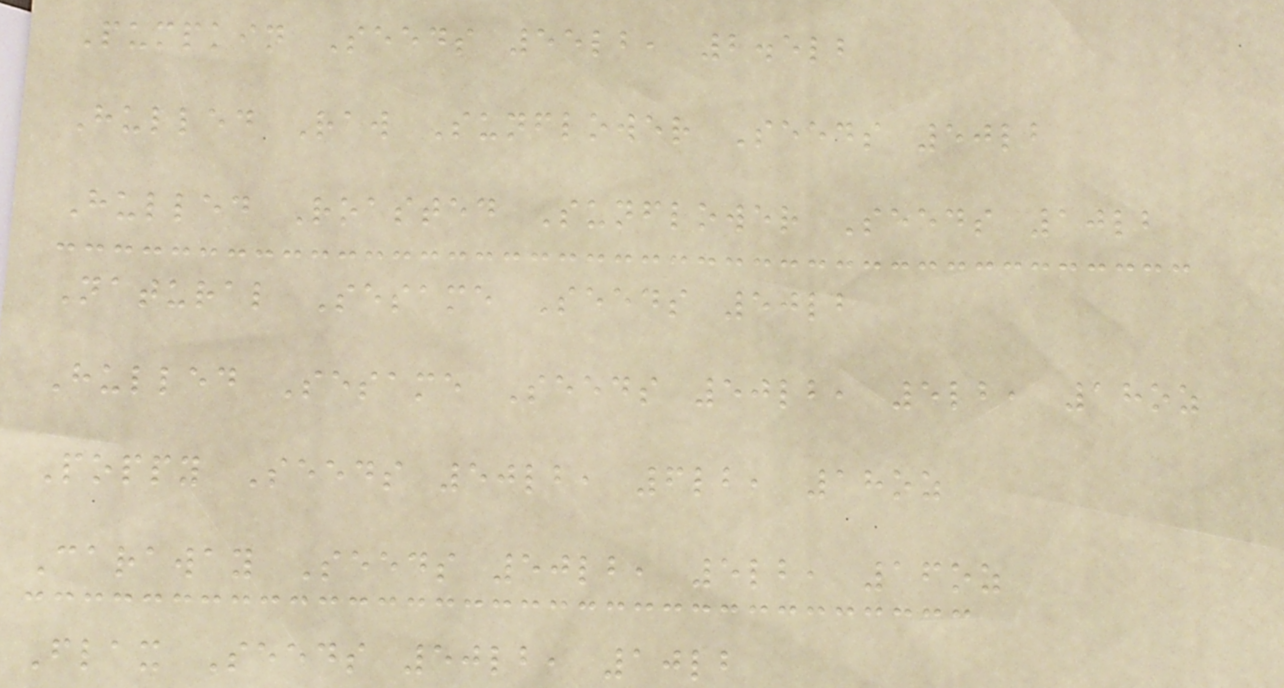Pumpkin Seeds 55lb, 2.5lb
Hulled Raw Sunflower Seeds 50lb
Hulled Roasted Sunflower Seeds 10lb
Natural Sesame Seeds 50lb
Hulled Sesame Seeds 50lb, 5lb, 18oz
Poppy Seeds 50lb, 6lb, 18oz
Caraway Seeds 50lb, 5lb, 16oz
Flax Seeds 50lb, 10lb
